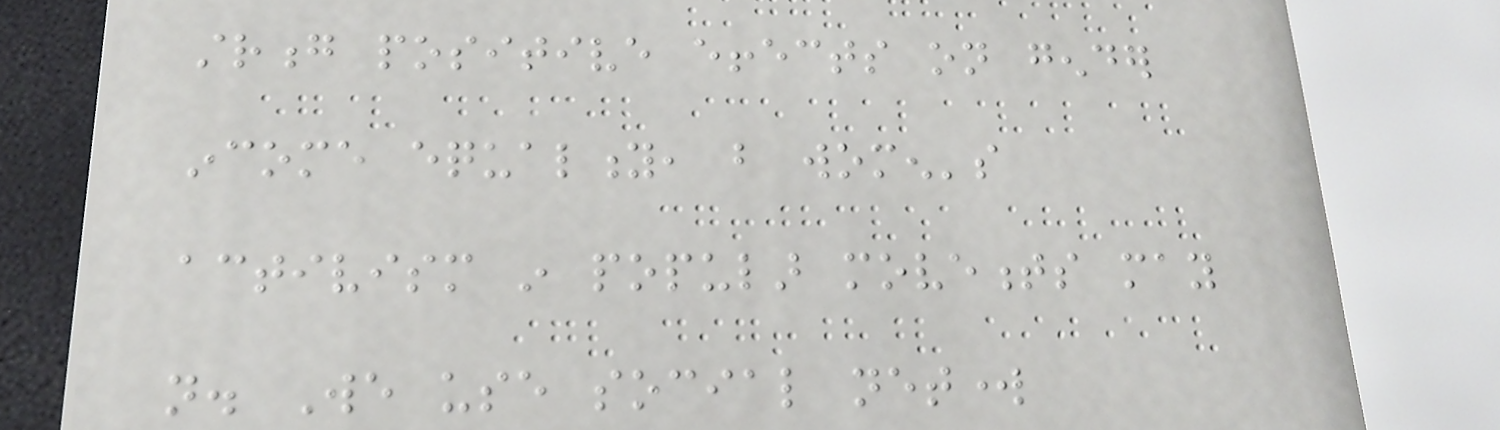strong positive effects on gender
income equality, but women's
activism in popular movements may
not. We use social network
